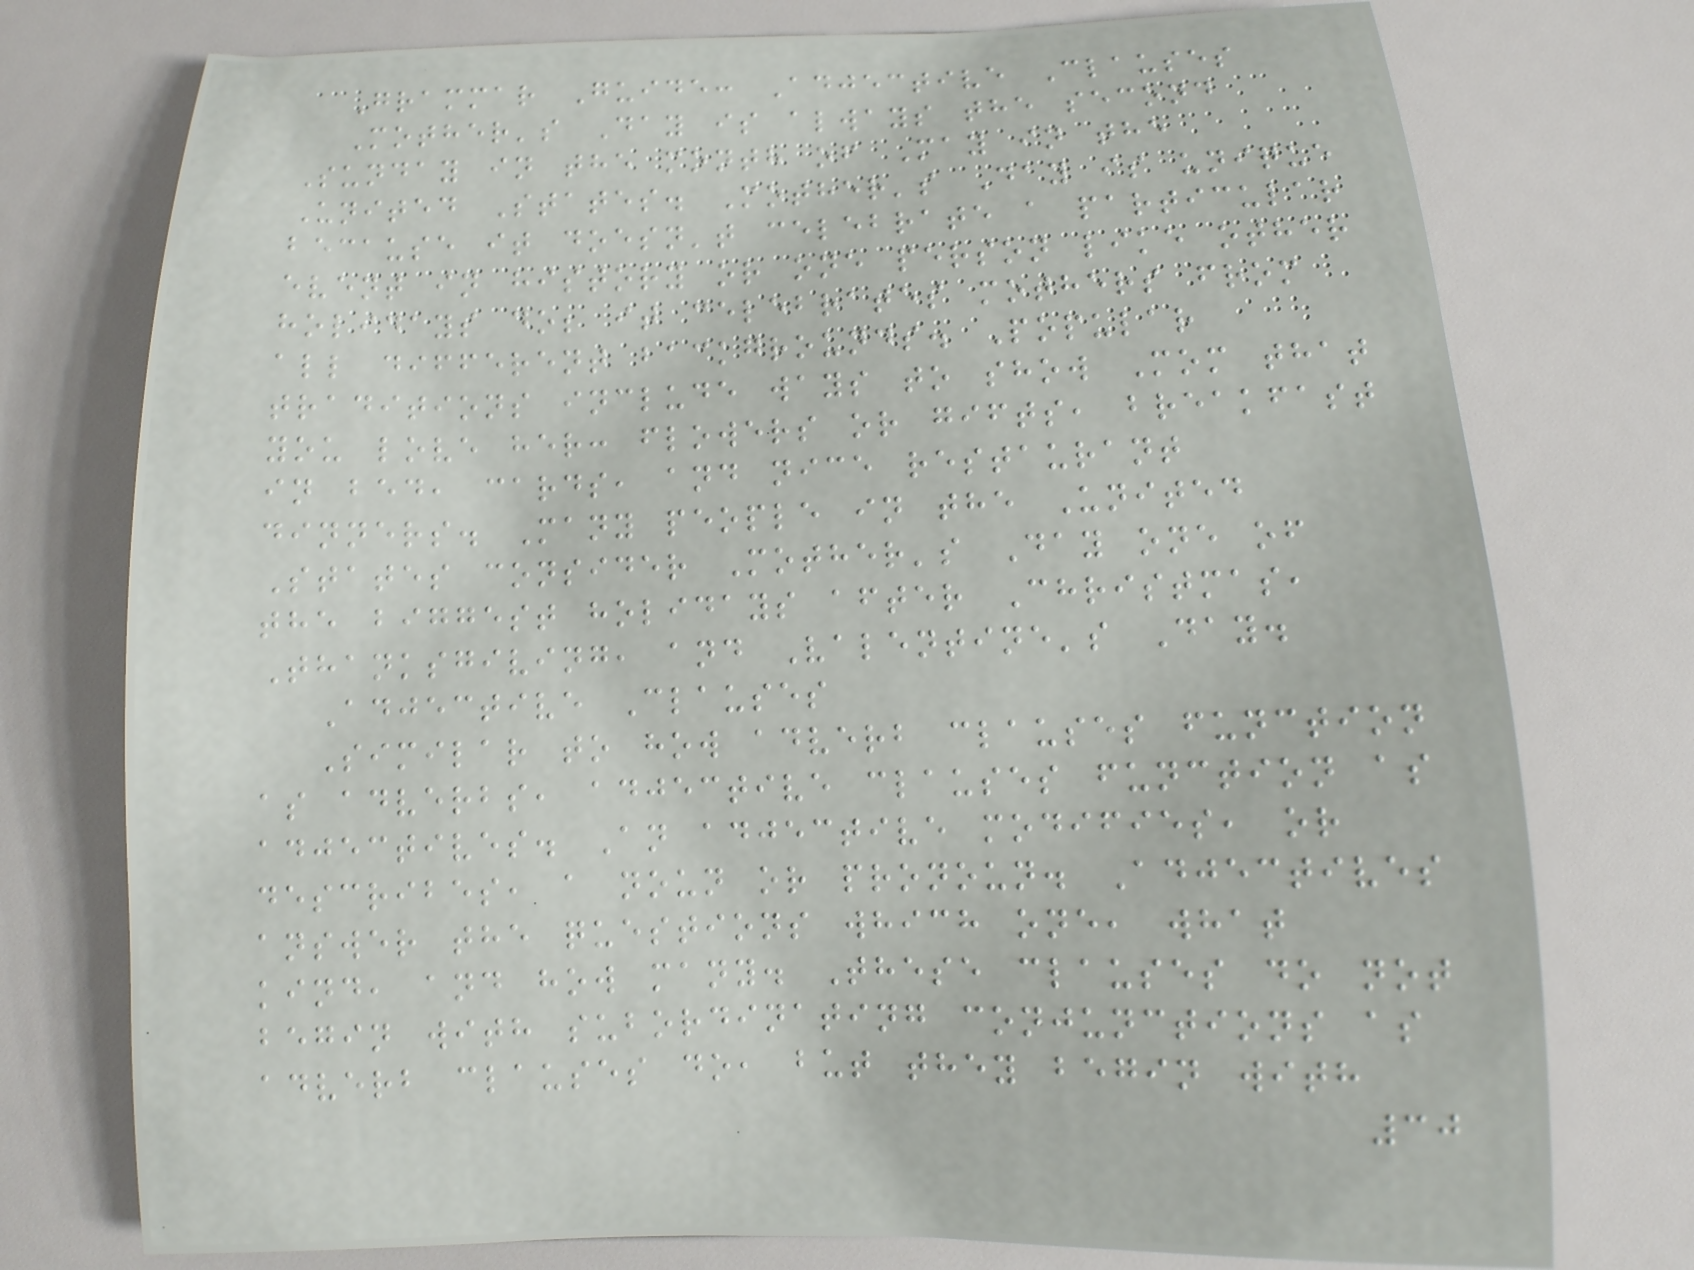Grammar Guide: Adjective Clauses
Mother's Day is always the second
Sunday in the month of May in the
United States. Mother's Day is unique
because it doesn't celebrate a particular
event in history or one person like other
holidays do; it celebrates mothers from
all different backgrounds. Popular
traditions include ways to show Mom that
you love her: flowers or gifts, breakfast
in bed, cards, and nice restaurant
dinners. Many people in the United
States consider Mother's Day one of
the biggest holidays after Christmas,
Thanksgiving, and Valentine's Day.
Adjective Clauses
Similar to how adverb clauses function
as adverbs, adjective clauses function as
adjectives. An adjective modifies, or
describes, a noun or pronoun. Adjectives
answer the questions which one, what
kind, and how many. These clauses do not
begin with subordinating conjunctions as
adverb clauses do, but they begin with
30
